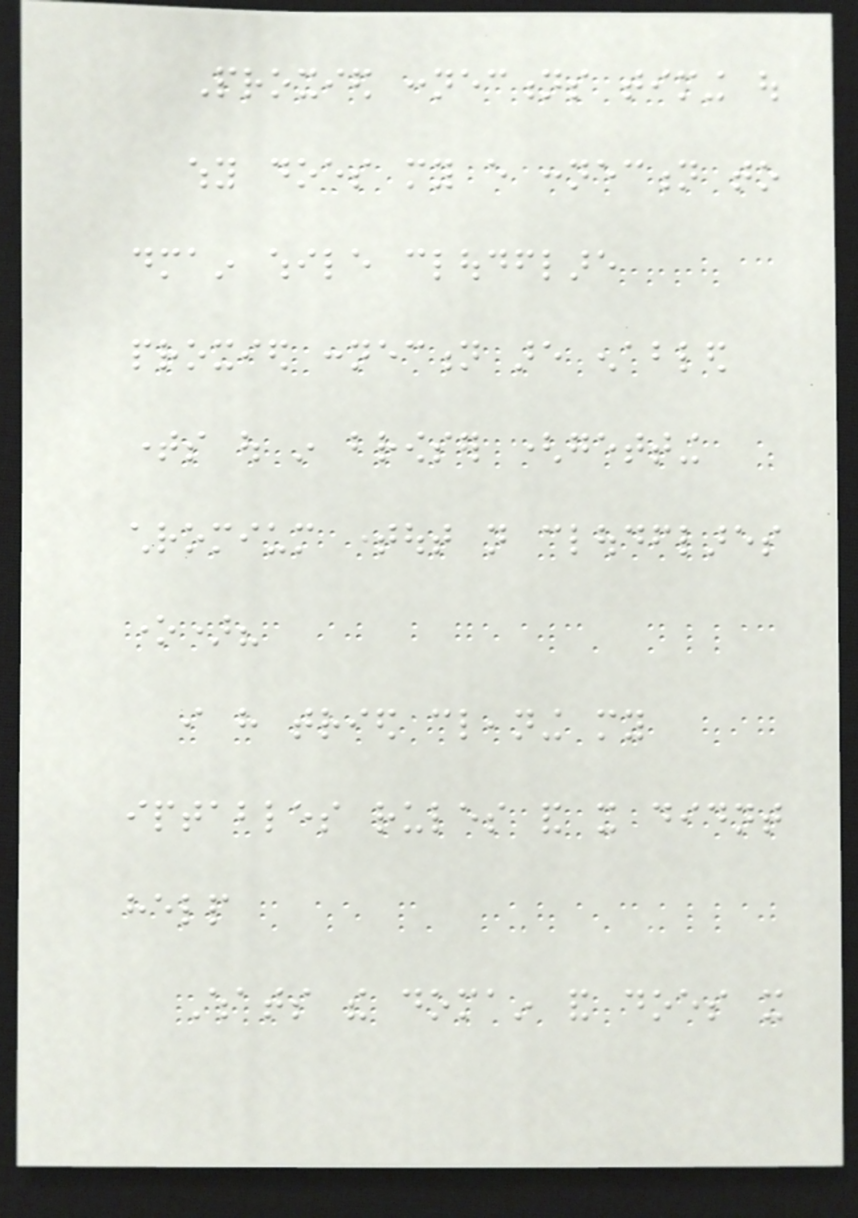Proxied connections timing out
why does my every connection to
dmain while cloudflare
proxied connection are enabled
times out in browser (getting
chromium timeout not cloudflares
one)?
i have tried cleaning my
iptables rules and it didnt
help
Whats the domain and does it
